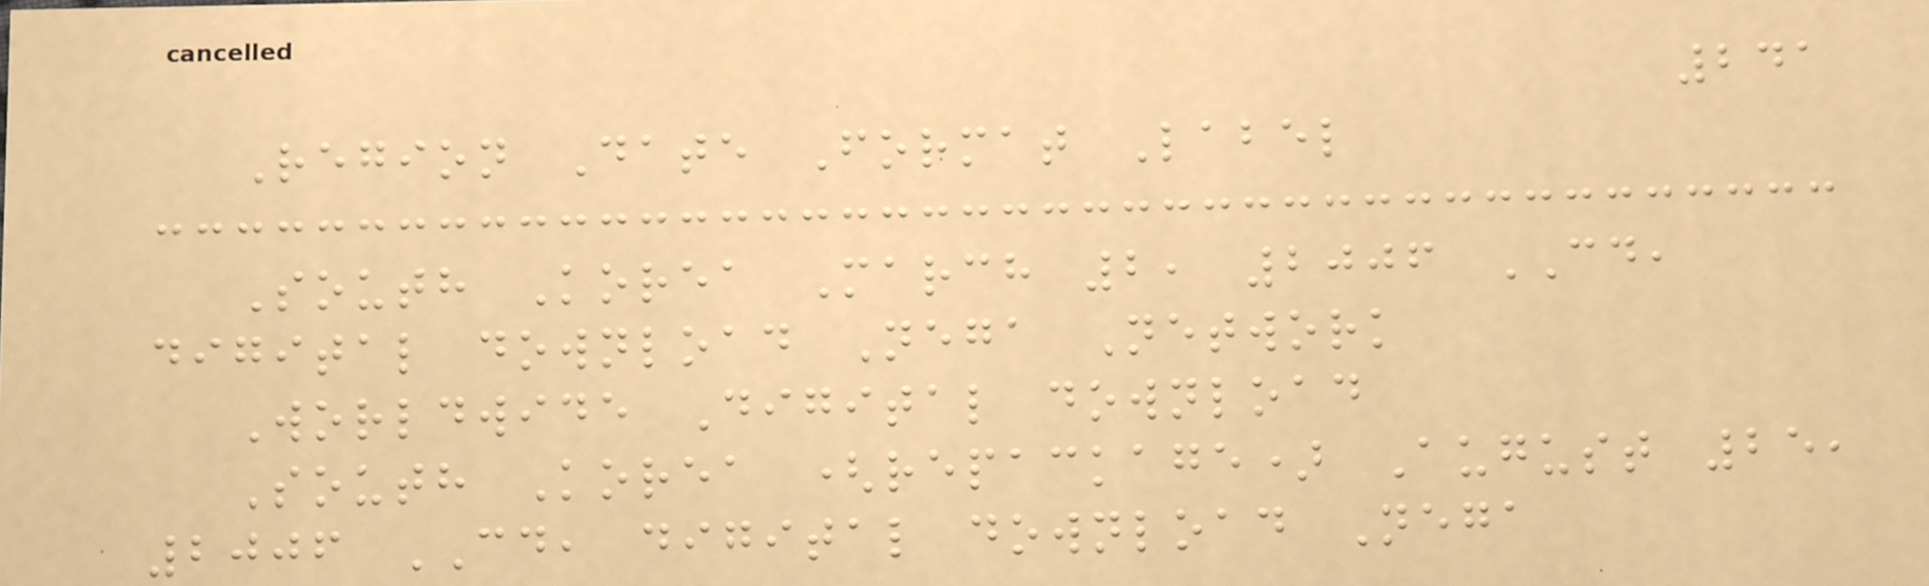241
Region Date Format Label
South Korea March 2, 2006 CD,
digital download Nega Network
Worldwide Digital download
South Korea (repackage) August 25,
2006 CD, digital download Nega
